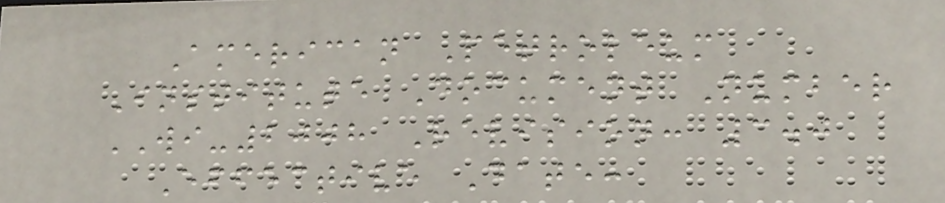American Petroleum
Institute Document Number
WI-2008 Revision: 3.0
Effective Date:
